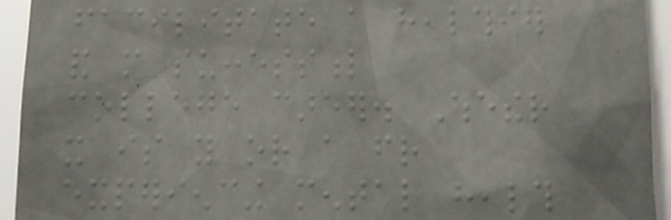facilitate a healthier
and more successful
college career. Whether
it is you or a friend
experiencing mental health
